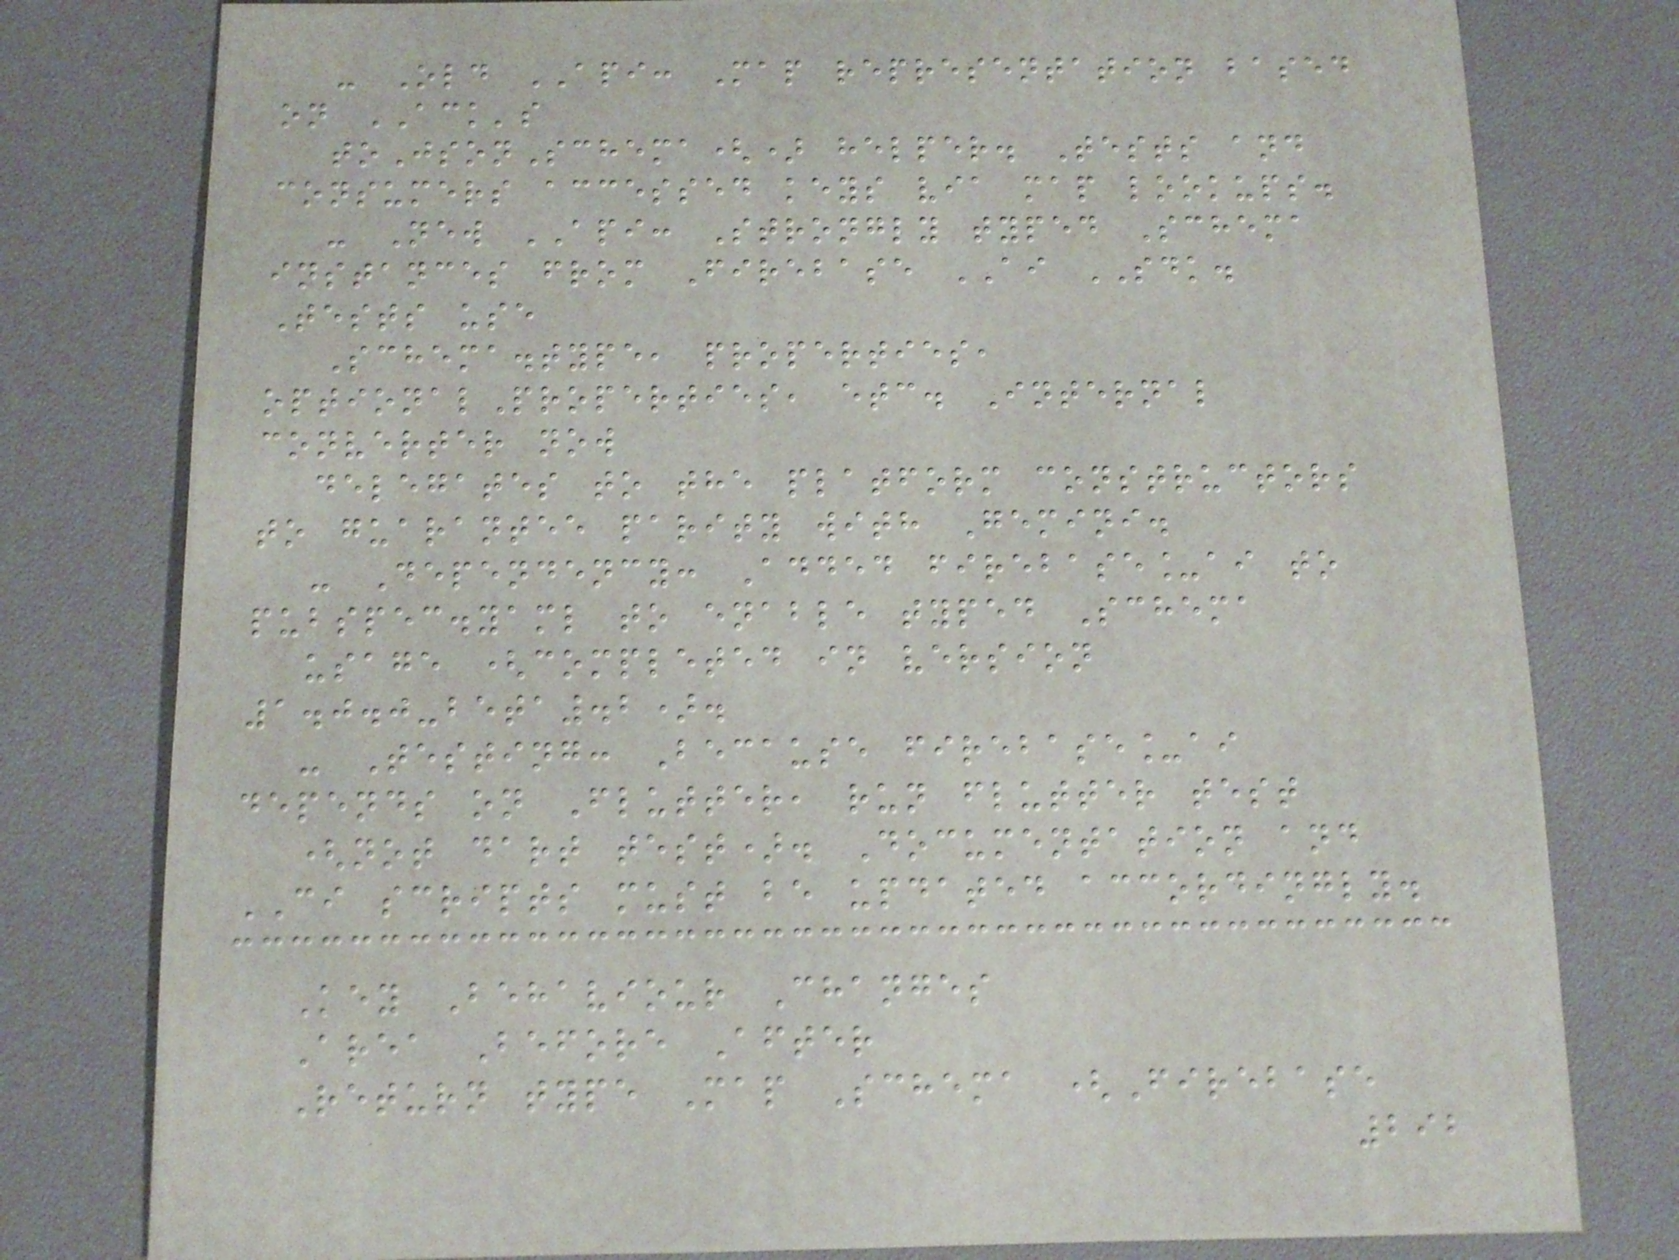- Old API: Map representation based
on ACK's
toJsonSchema() helper. Tests and
consumers accessed keys via map lookups.
- New API: Strongly typed Schema
instances from Firebase AI SDK.
Tests use
Schema.type, properties,
optionalProperties, etc. Internal
converter now
delegates to the platform constructors
to guarantee parity with Gemini.
- Dependency: Added firebase_ai to
pubspec.yaml to enable typed Schema
usage (completed in version
1.0.0-beta.2).
- Testing: Because firebase_ai
depends on Flutter, run flutter test
(not dart test). Documentation and
CI scripts must be updated accordingly.
Key Behaviour Changes
Area Before After
Return type Map Schema (Firebase
292
